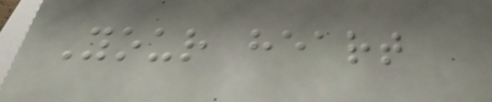Your heart
